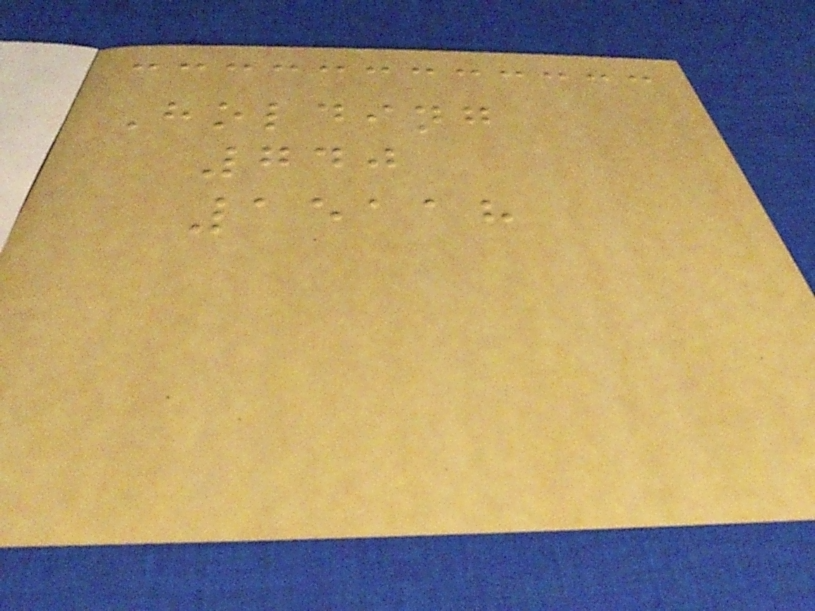Holding
740
15118
